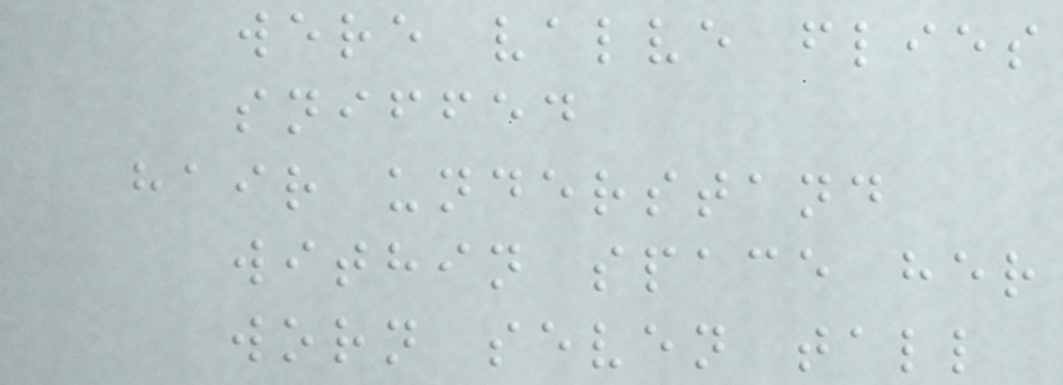were valve flies
sniffed
hair understand
within space her
worn seven tall
